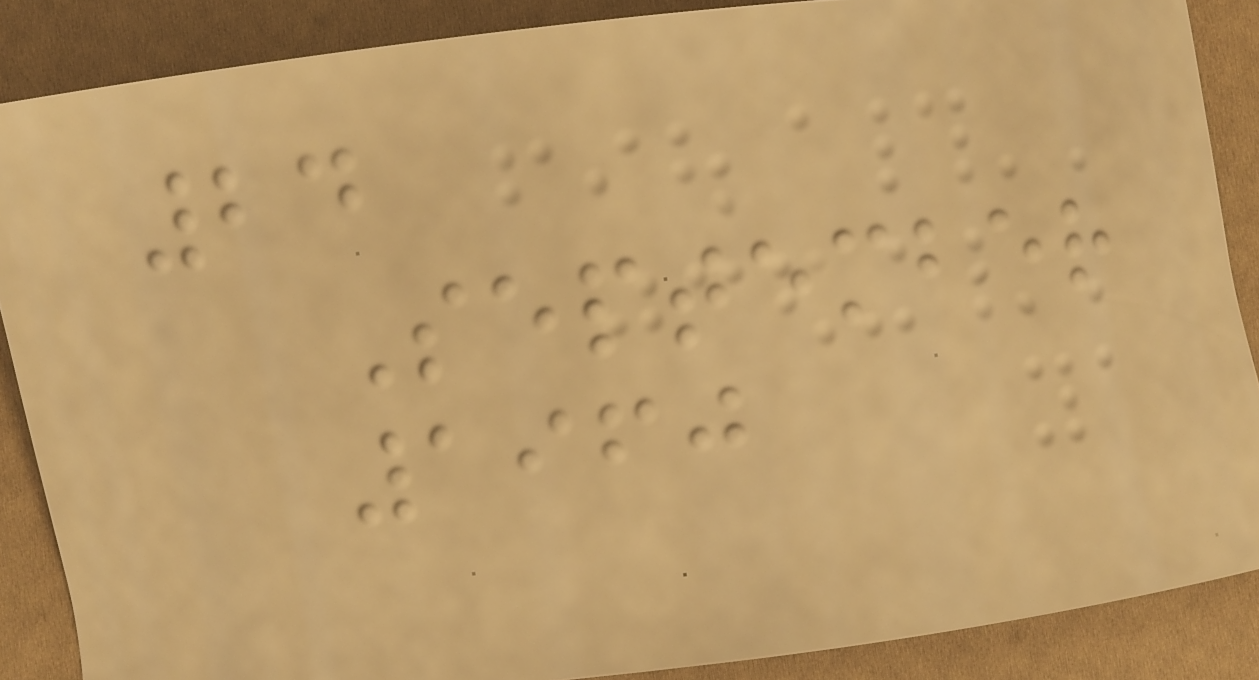24
September
1960
